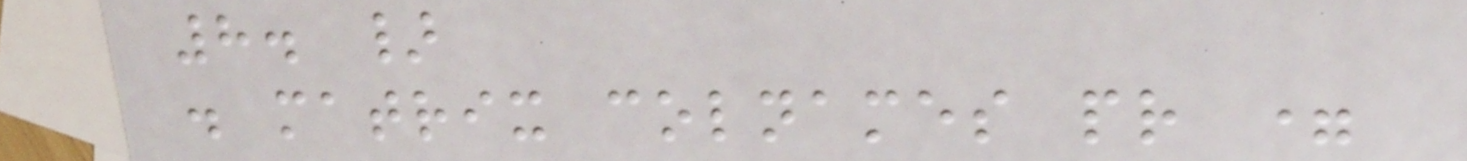8. }
. matrix colnames pr =
